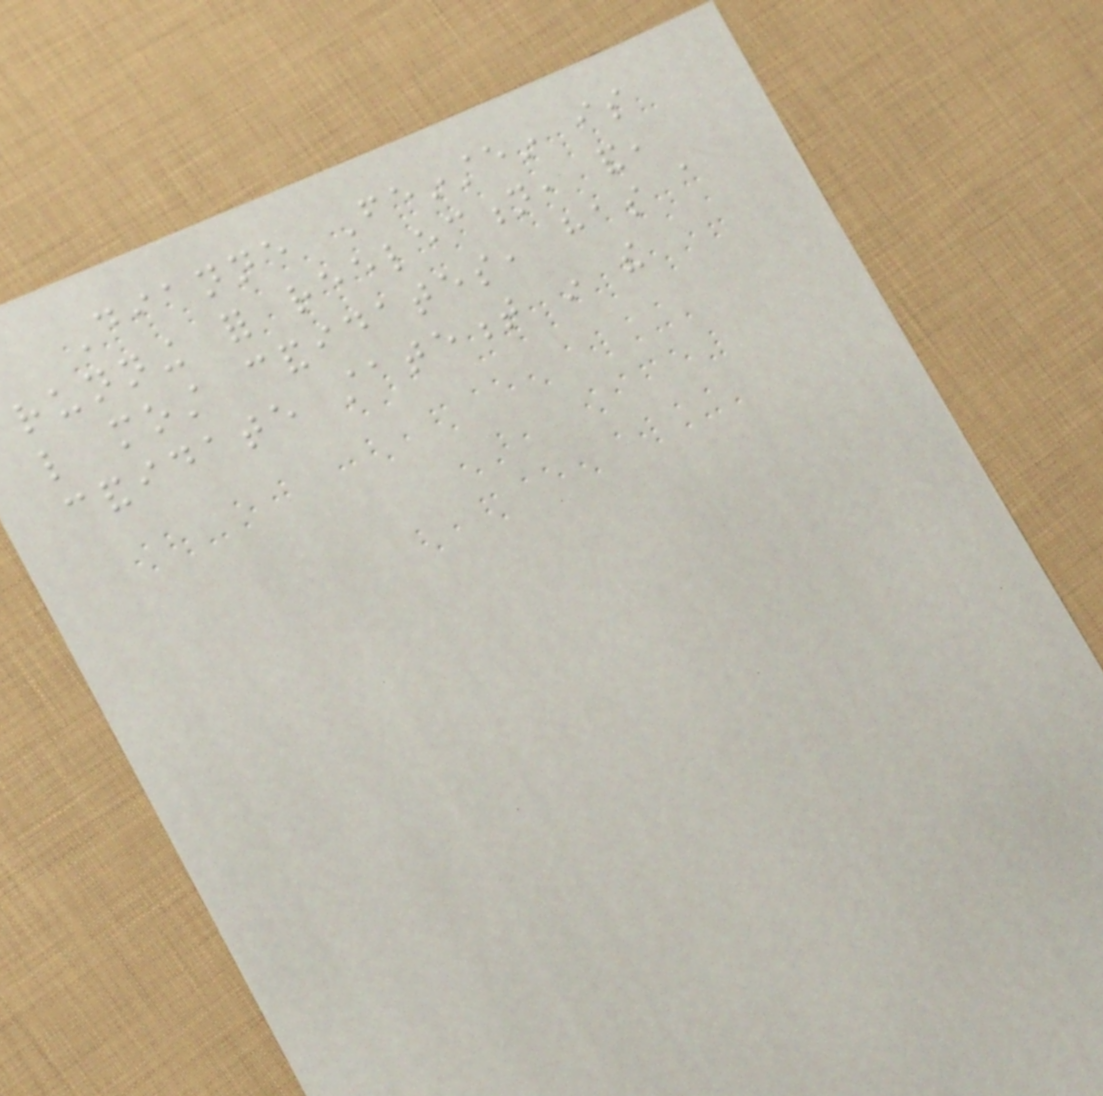Dianne Feinstein is
running for reelection, and,
like most candidates, has a
candidate statement in the
